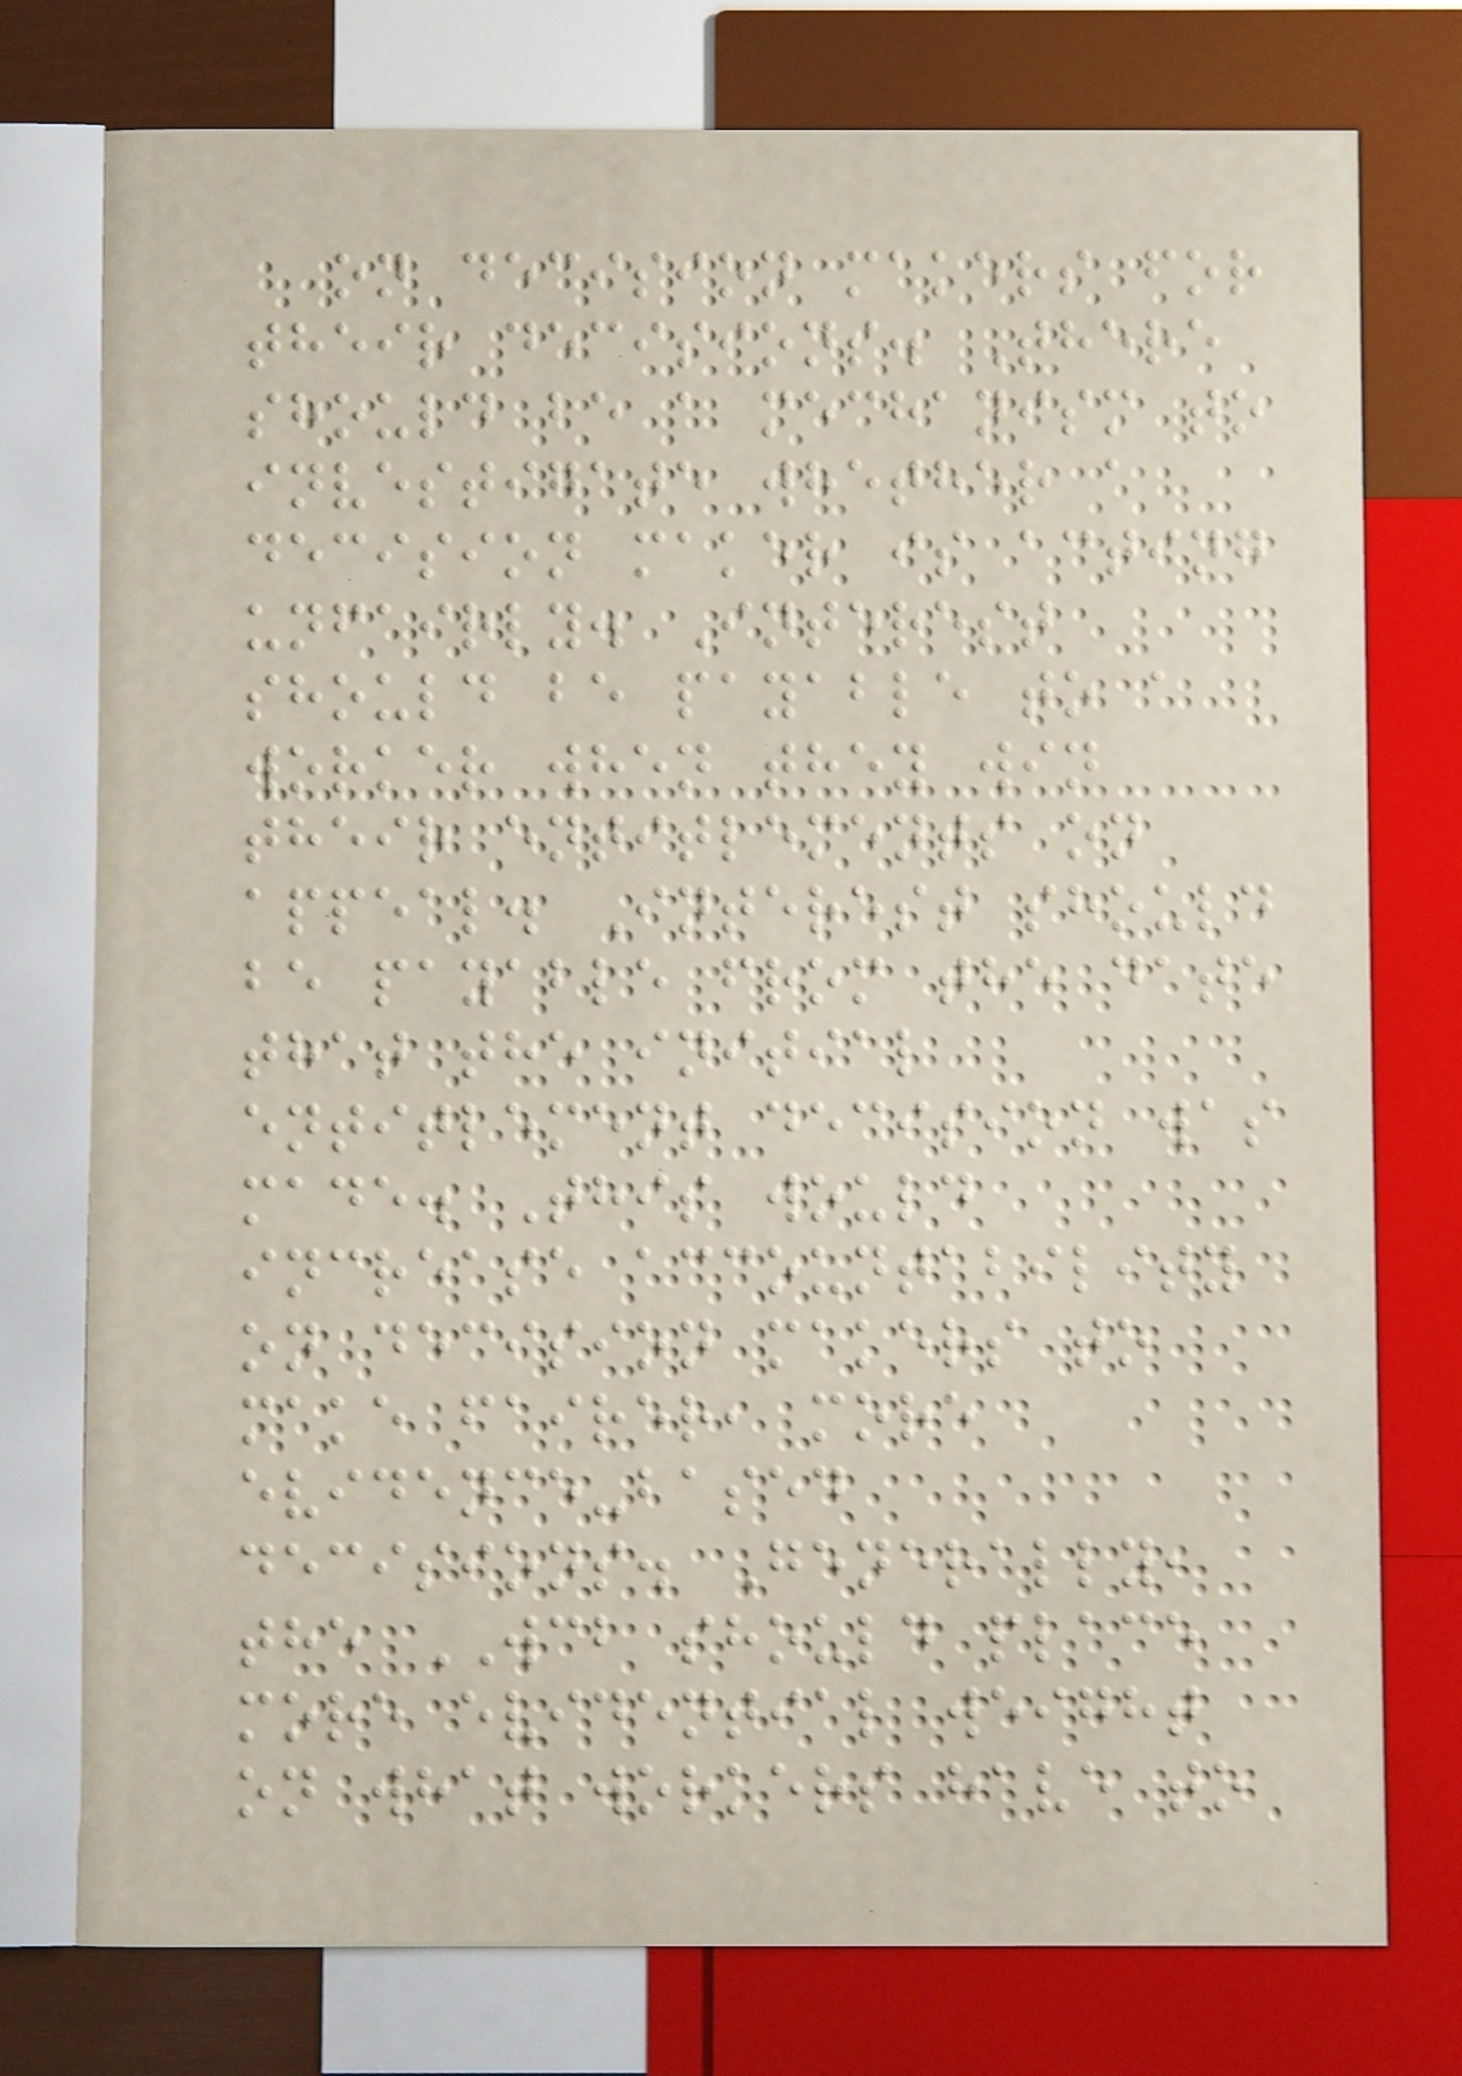on decision makers for
their decisions. There
should be a mechanism to
investigate whether a
decision maker is acting
unfairly. Interest
should be payable to a
worker when they win
their entitlements on
appeal. Interest should
be payable from the date
that the initial
entitlement decision was
made. This would
increase accountability
on decision makers to
make fairer, more
evidence-based
decisions. Generally,
the WCB should place
more evidential weight
on what workers have to
